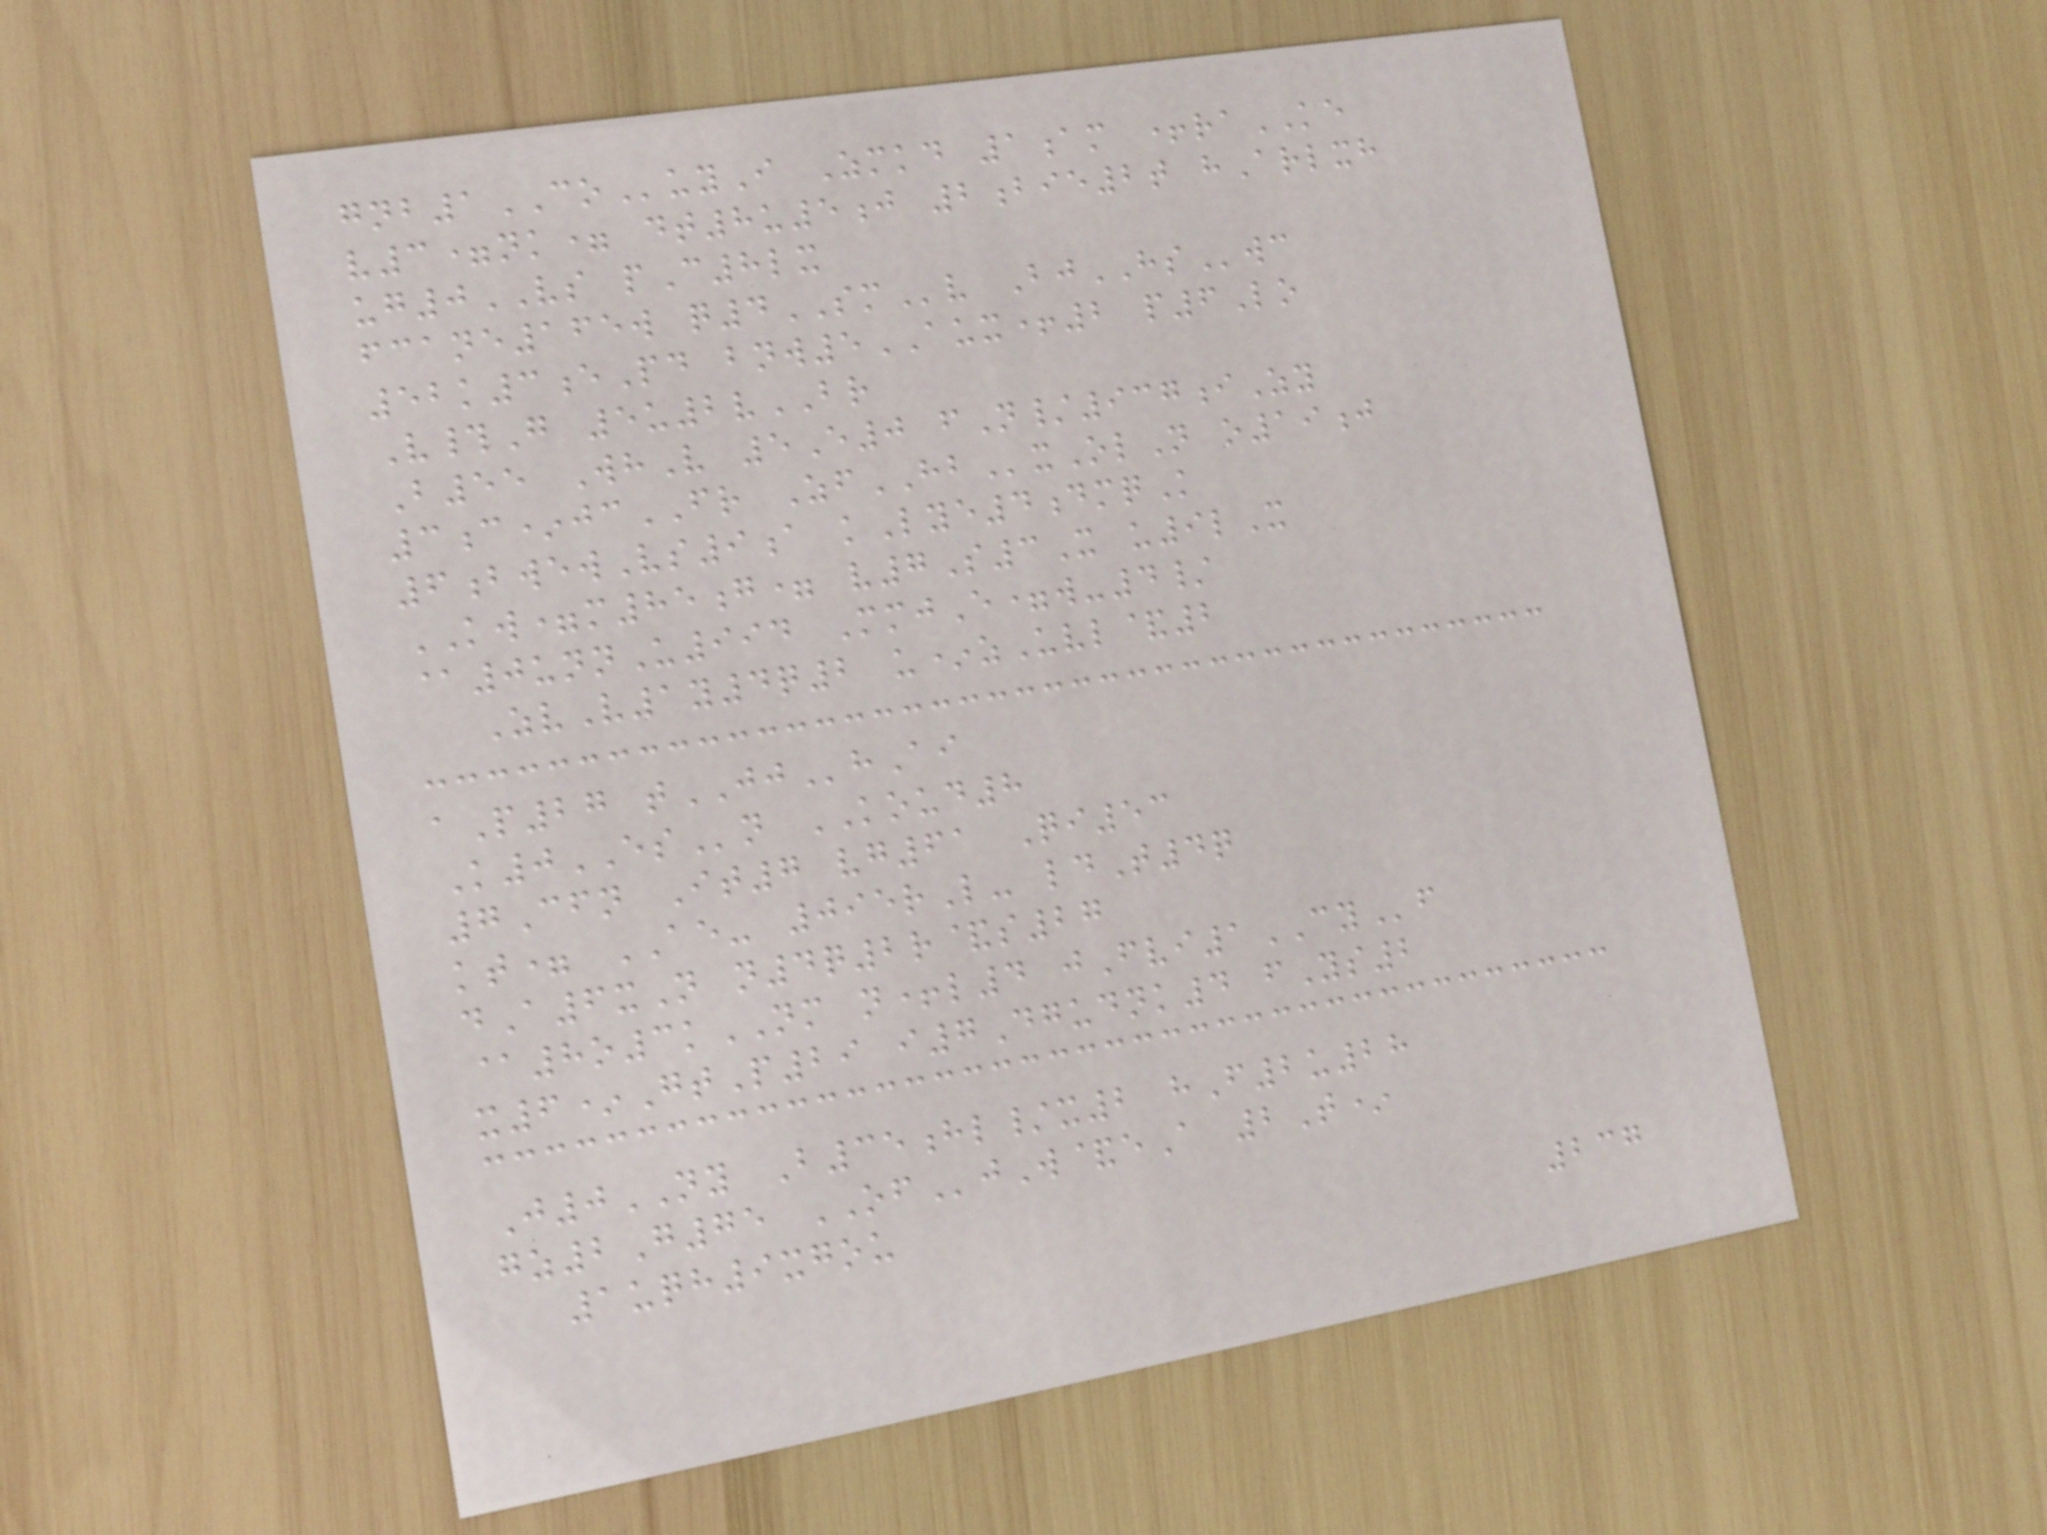gnb1COuyI Zmkd 1am +raKE
v3=nk= dt8u5j 2bie2t hArlxh
ug0VS pC8lx
fcane165w q4SMv BjHSwc
52k3ePd bnw5AUX+2 p6Lo
V#G 5u2vBR
B55 WhV 5E0 fN/937iZy
3c*jcFR ZfHBxOlN o19j
6bwewVs9a kLye4dmqK
KW=m85g= v7S3X u9lX
@0unnU994 MmjE=w-4/
ZvV1y4q2 u*zUvl&2
aP27 tJJhAi
K0ESn KOUD8
7Cfn It7 vg61 Qi53
kt= AE- 095rL- ldT4q
dA6xN n4q2r&s27
@8o3kNM n+l4 jFvi1CYf
x6*GtP29 i7Dgudnk4 fYs2
J0NY B35hl/x2 hF2u28
gz2G75 OFjW&eA 2T*
1uqh9xgou
237
